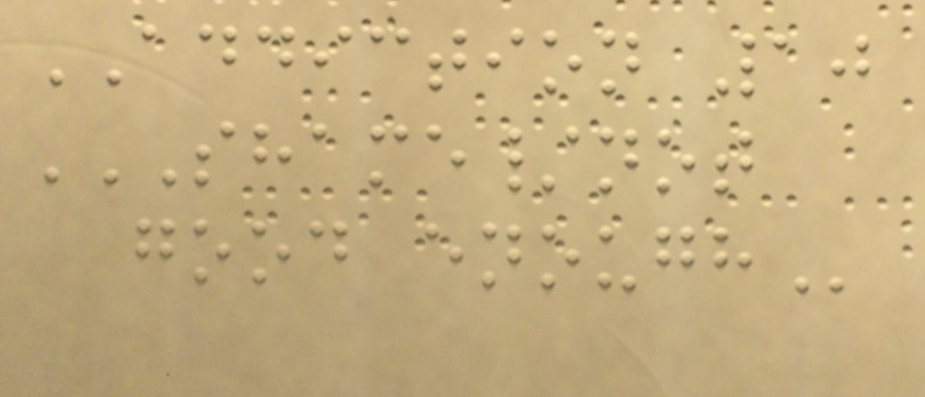ADDICTION 10
SHAME/NOT
GOOD ENOUGH
